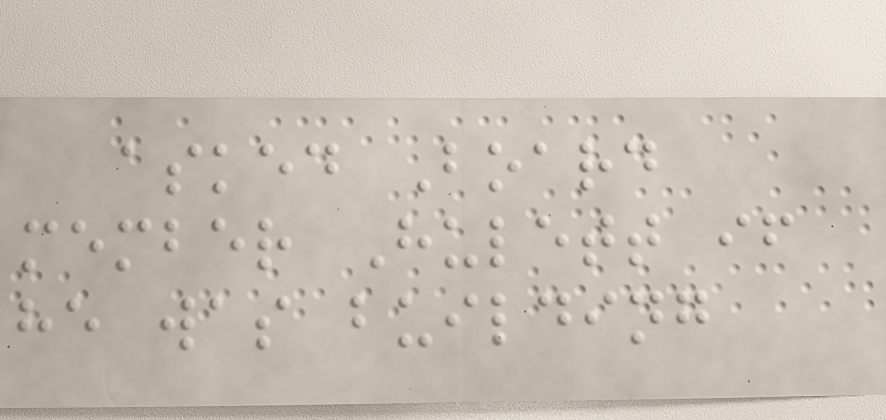asked Board
member Hulett if
he was building
